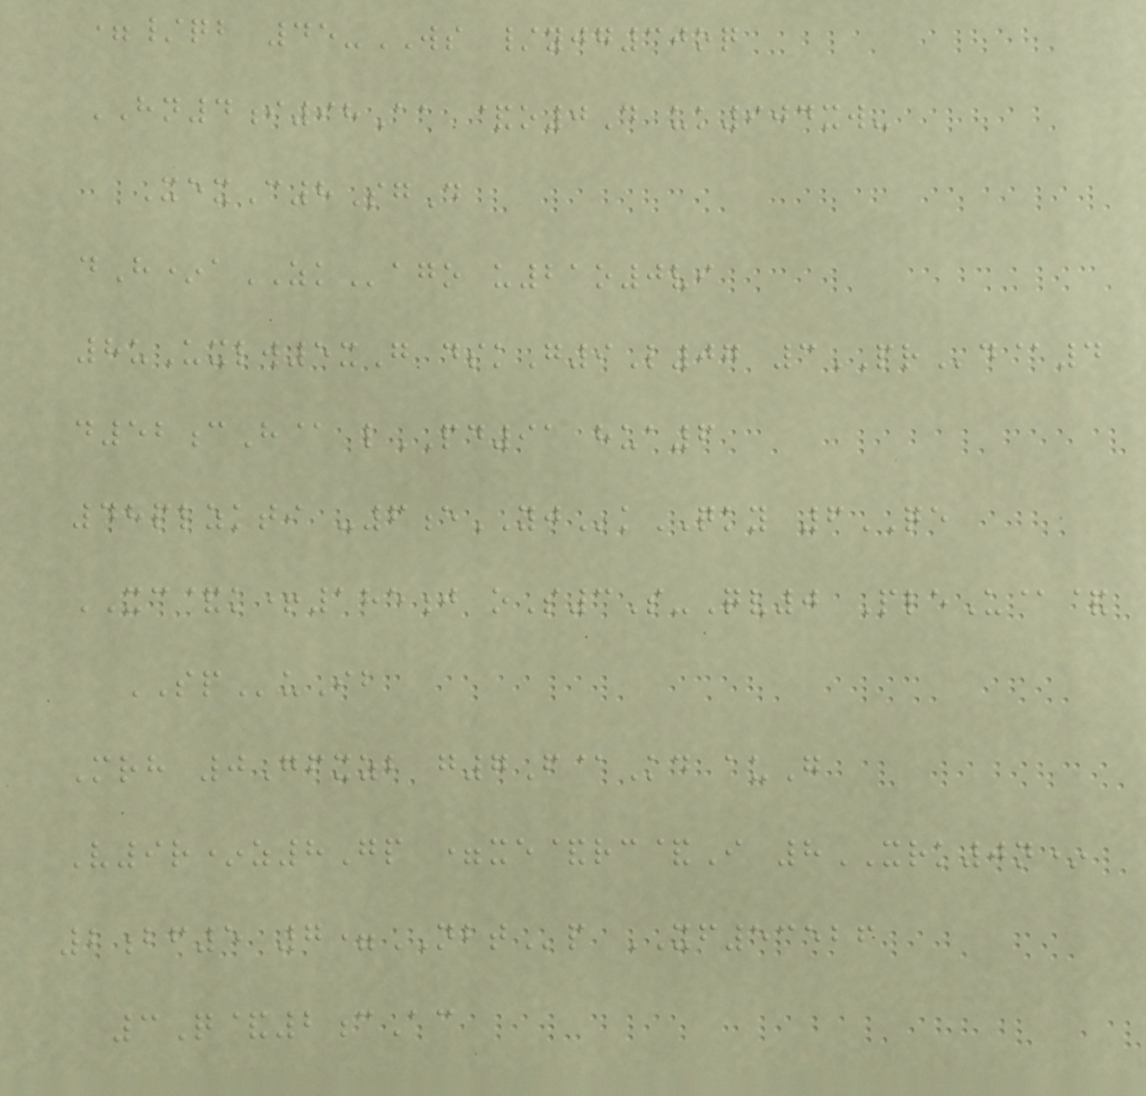=/qb 45-WS /yjg30oq
HN4i98Aa &o0D uk904xw-
XexC8SgD
dH*aZKago u21o0vi
8uUxlw5xG dskG9L07 3PRd@4
d52cH@ lPD91 hua6
48plzkti -6eYJkQKY 6QE
XC&k+185j oS3S-Qv0 PleU@&
SPuIb
Mrh 0Gfxzb g7F@Kd auG
V9r*z8Gp =xe&rc&I 8XRK0n*
2bf5 7=NBTp XF53526
3Q&2cAc
